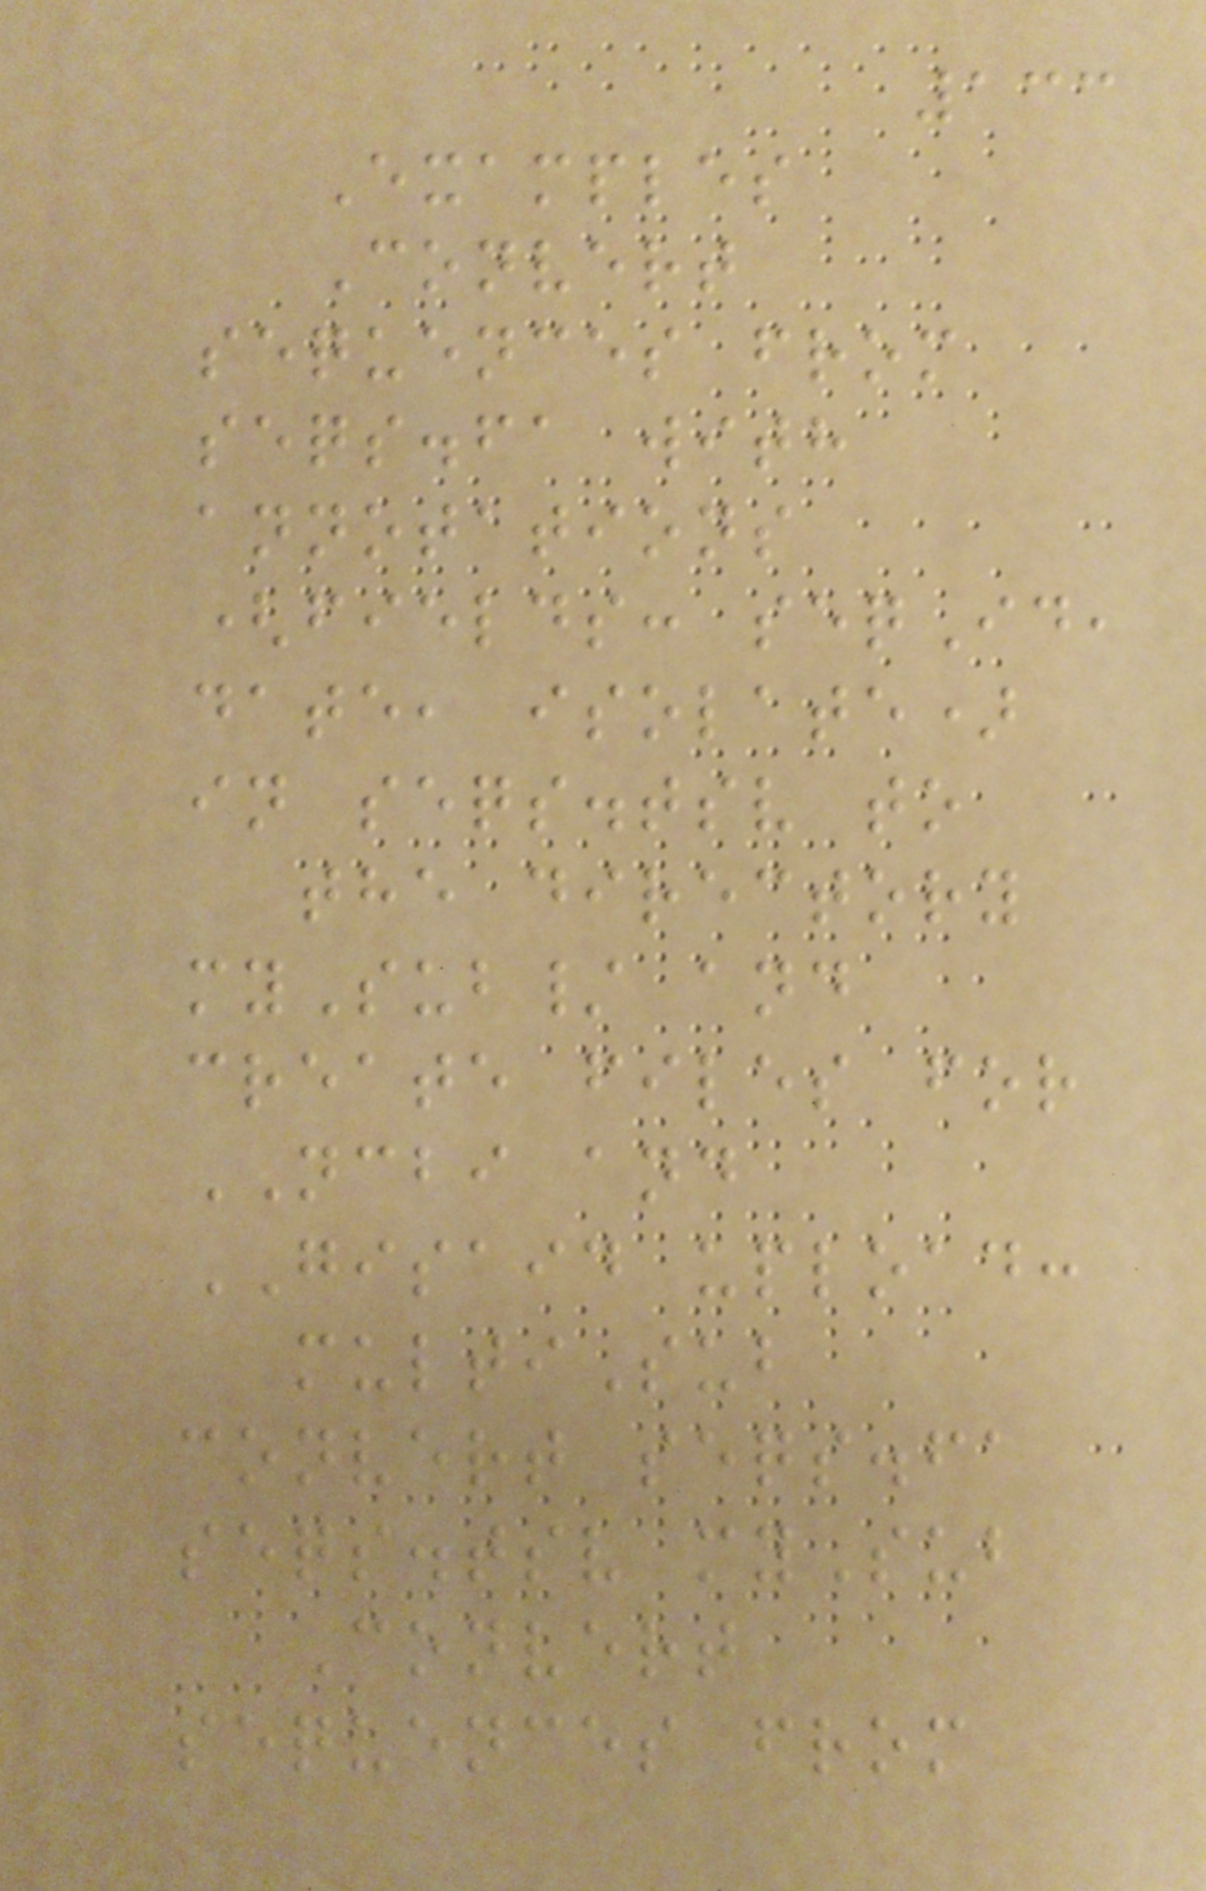133
Examples
Convert
sequences from
seqs.fa with
annotations
(fields: seqId,
date, isolate)
in seqs.tsv to
the directory
mySub/ and
create files for
NCBI and
GISAID upload:
multiSub
convert seqs.fa
seqs.tsv mySub
Convert
sequences from
